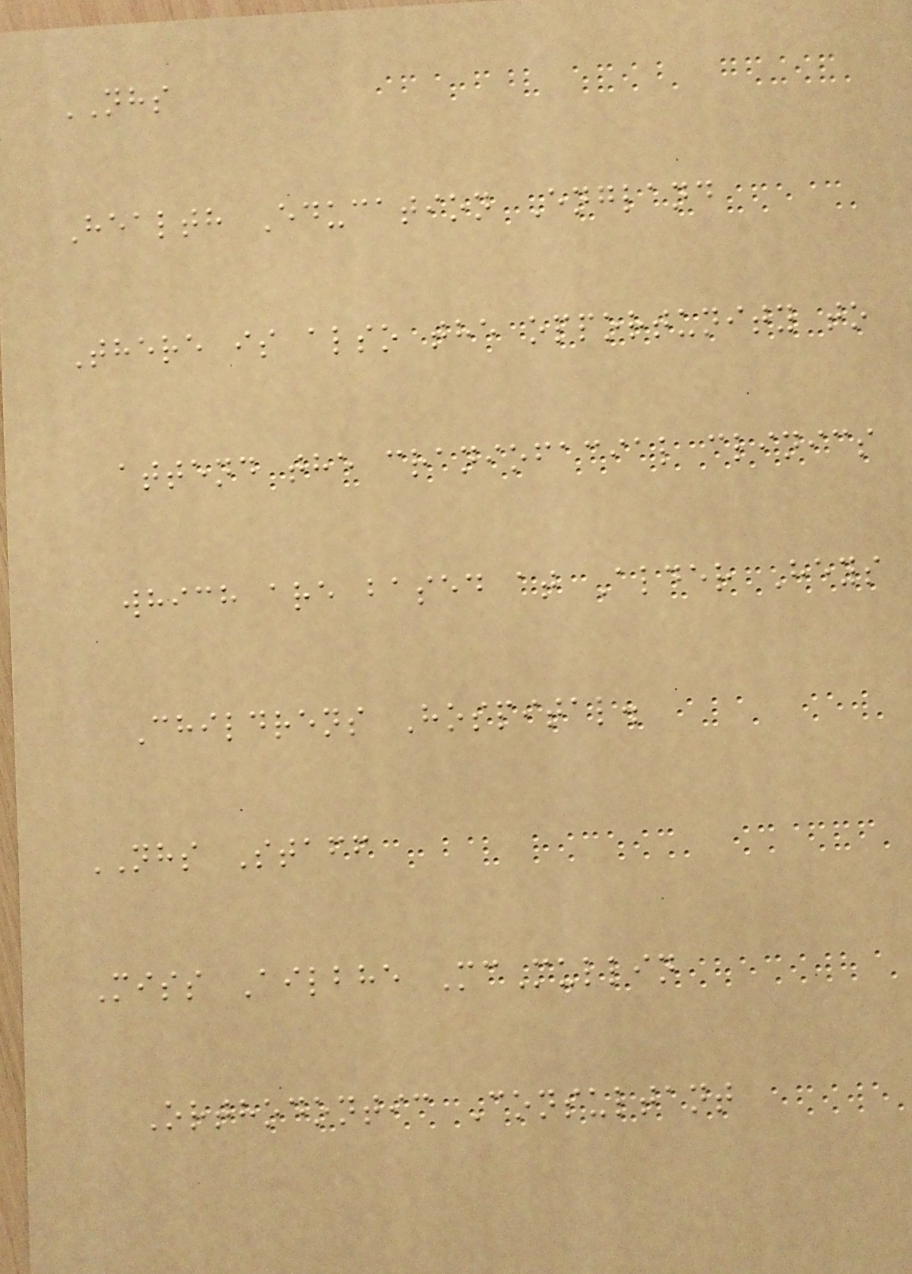NHS
Health Education England
There is also the opportunity to
attend the craniofacial clinics
which are based at Alder Heys
Childrens Hospital.
NHS Staff
Miss Ailbhe McMullin
Orthodontic Consultant
